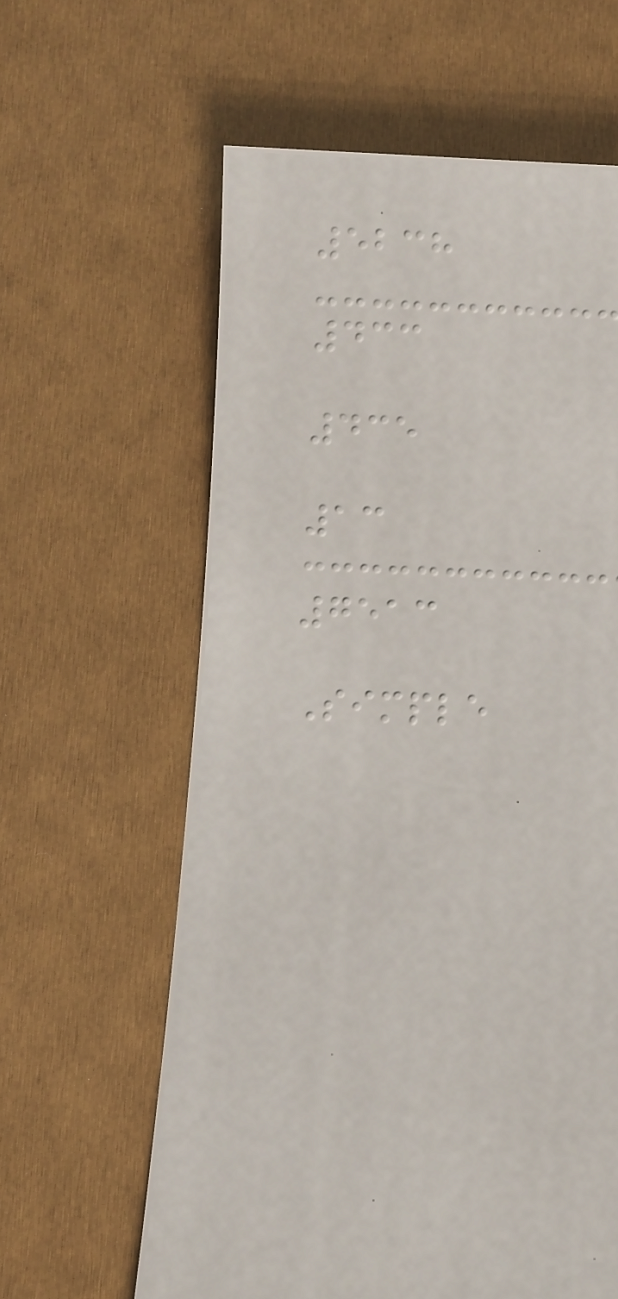5238
433
435
13
7513
Simple
